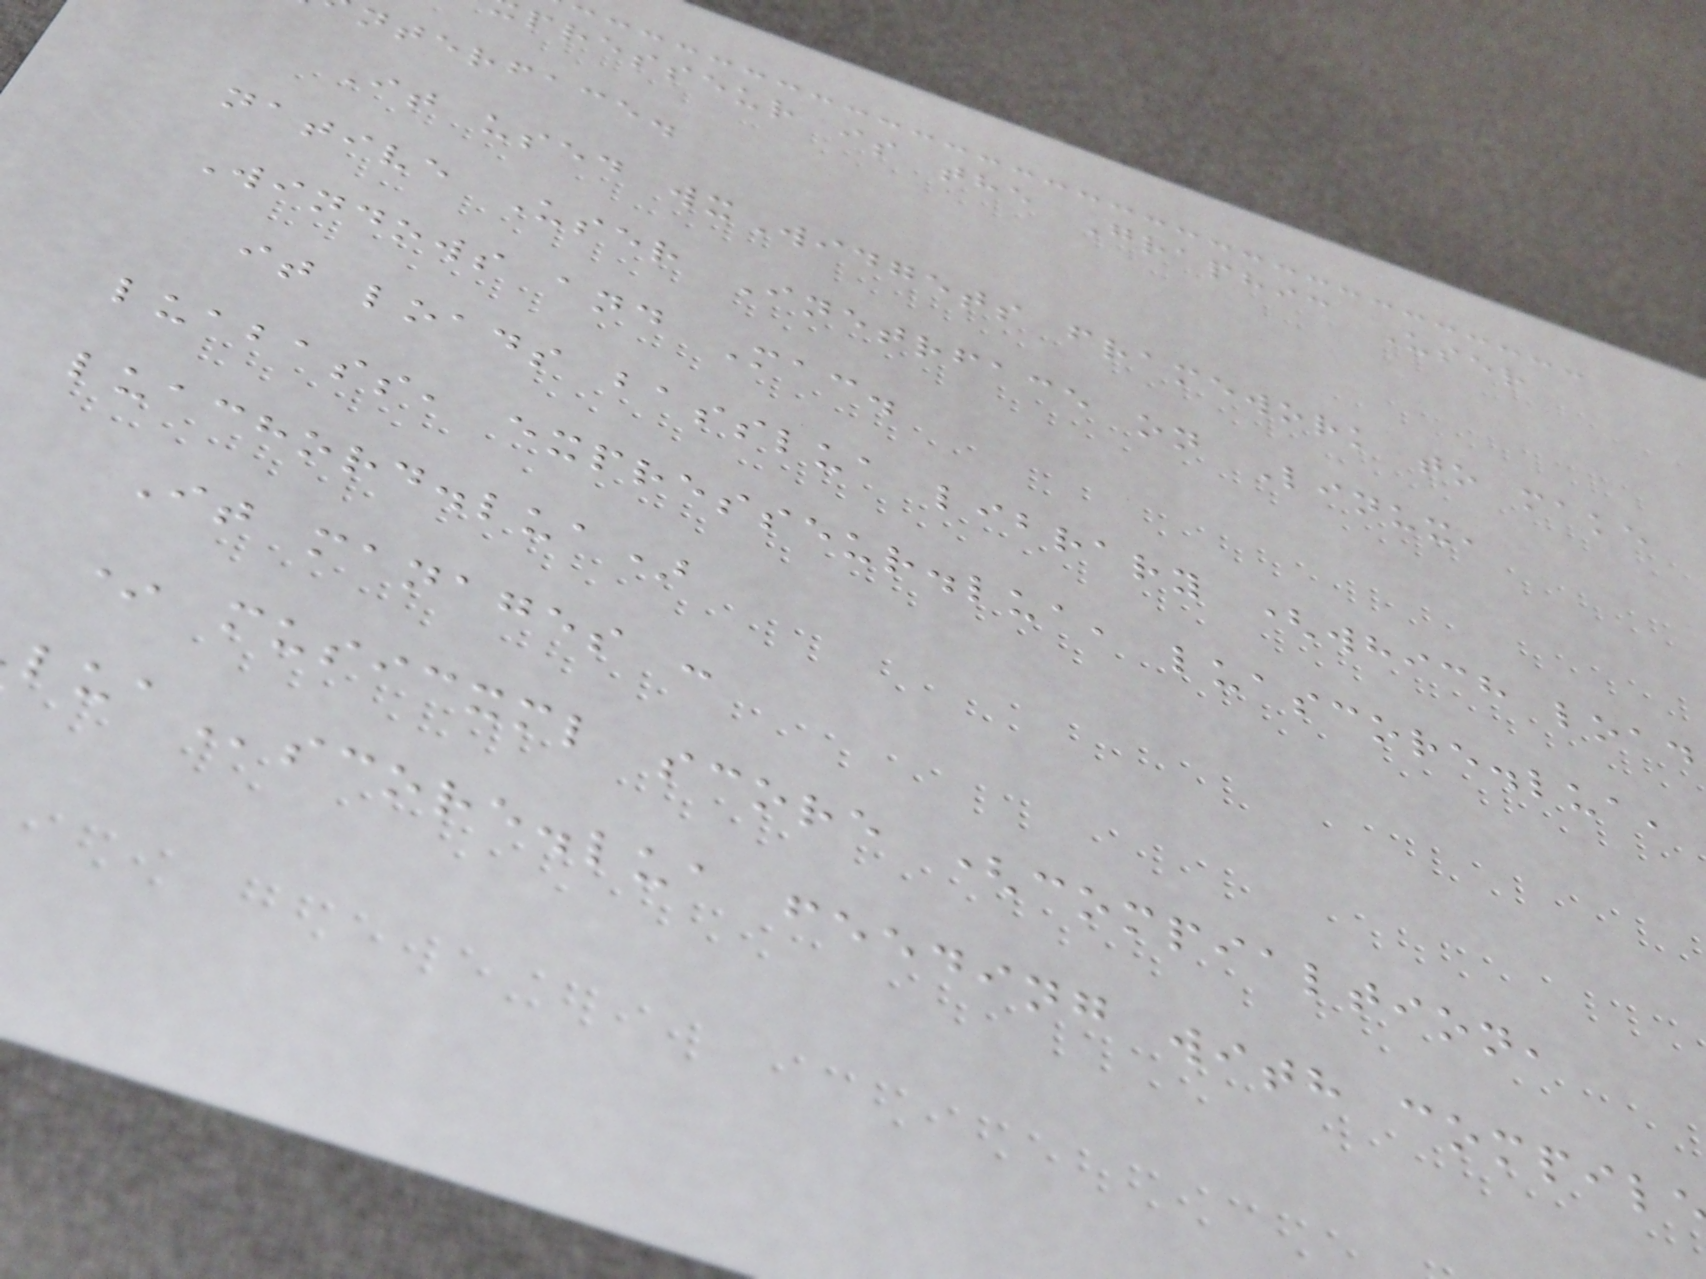presseur is the Graphic User
nterface.
It used wxWidgets framework to make
native User Inetrface on Linux,
Windows and Mac.
it loads basslua library (which load
luabass, expresseur.lua, luascore.lua,
luachord.lua)
It manages :
* musicxml score (compialtion,
score.lua feeding with compil
